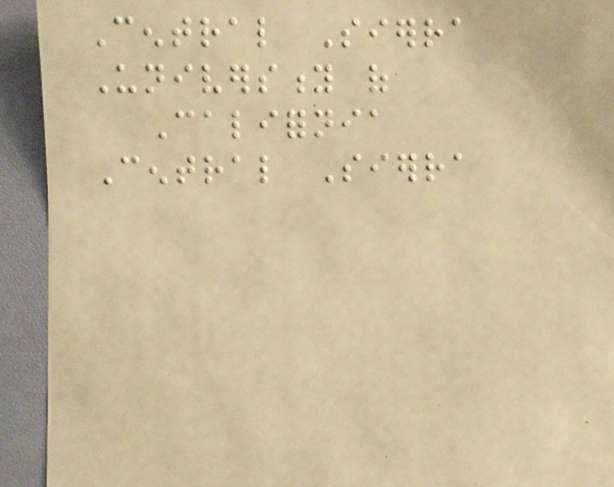Central Sierra
University of
California
Central Sierra
